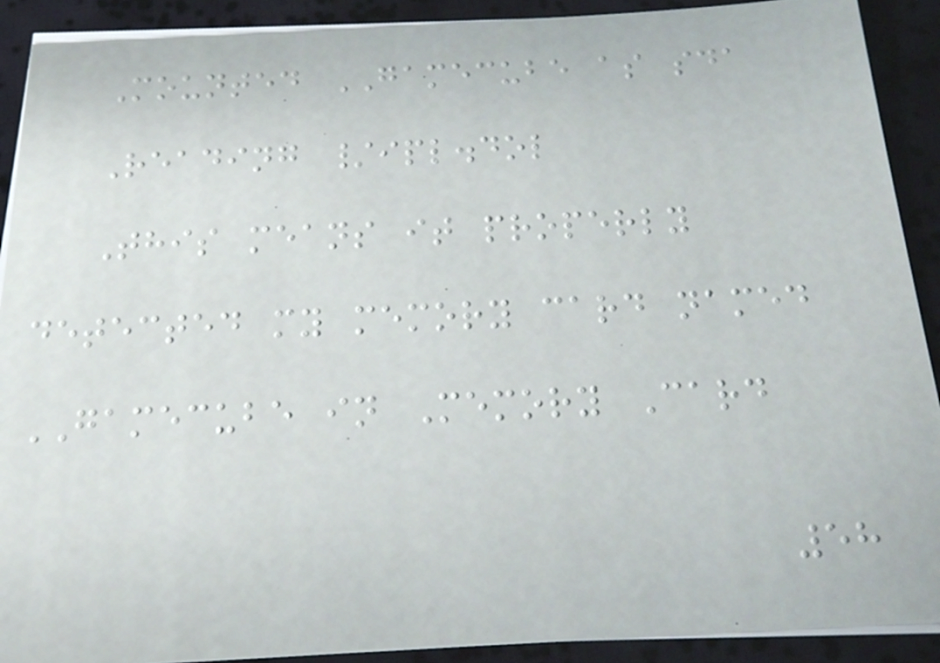Mounted GAMECUBE as sda
Reading /ipl.dol
This means it properly
detected my memory card named
GAMECUBE in Memory Card
58
